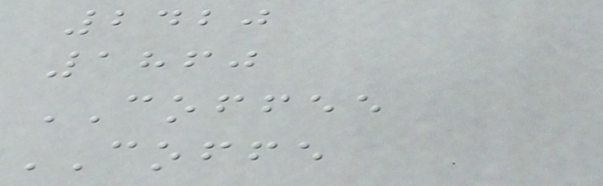2420
1860
COFFEE
COFFE
